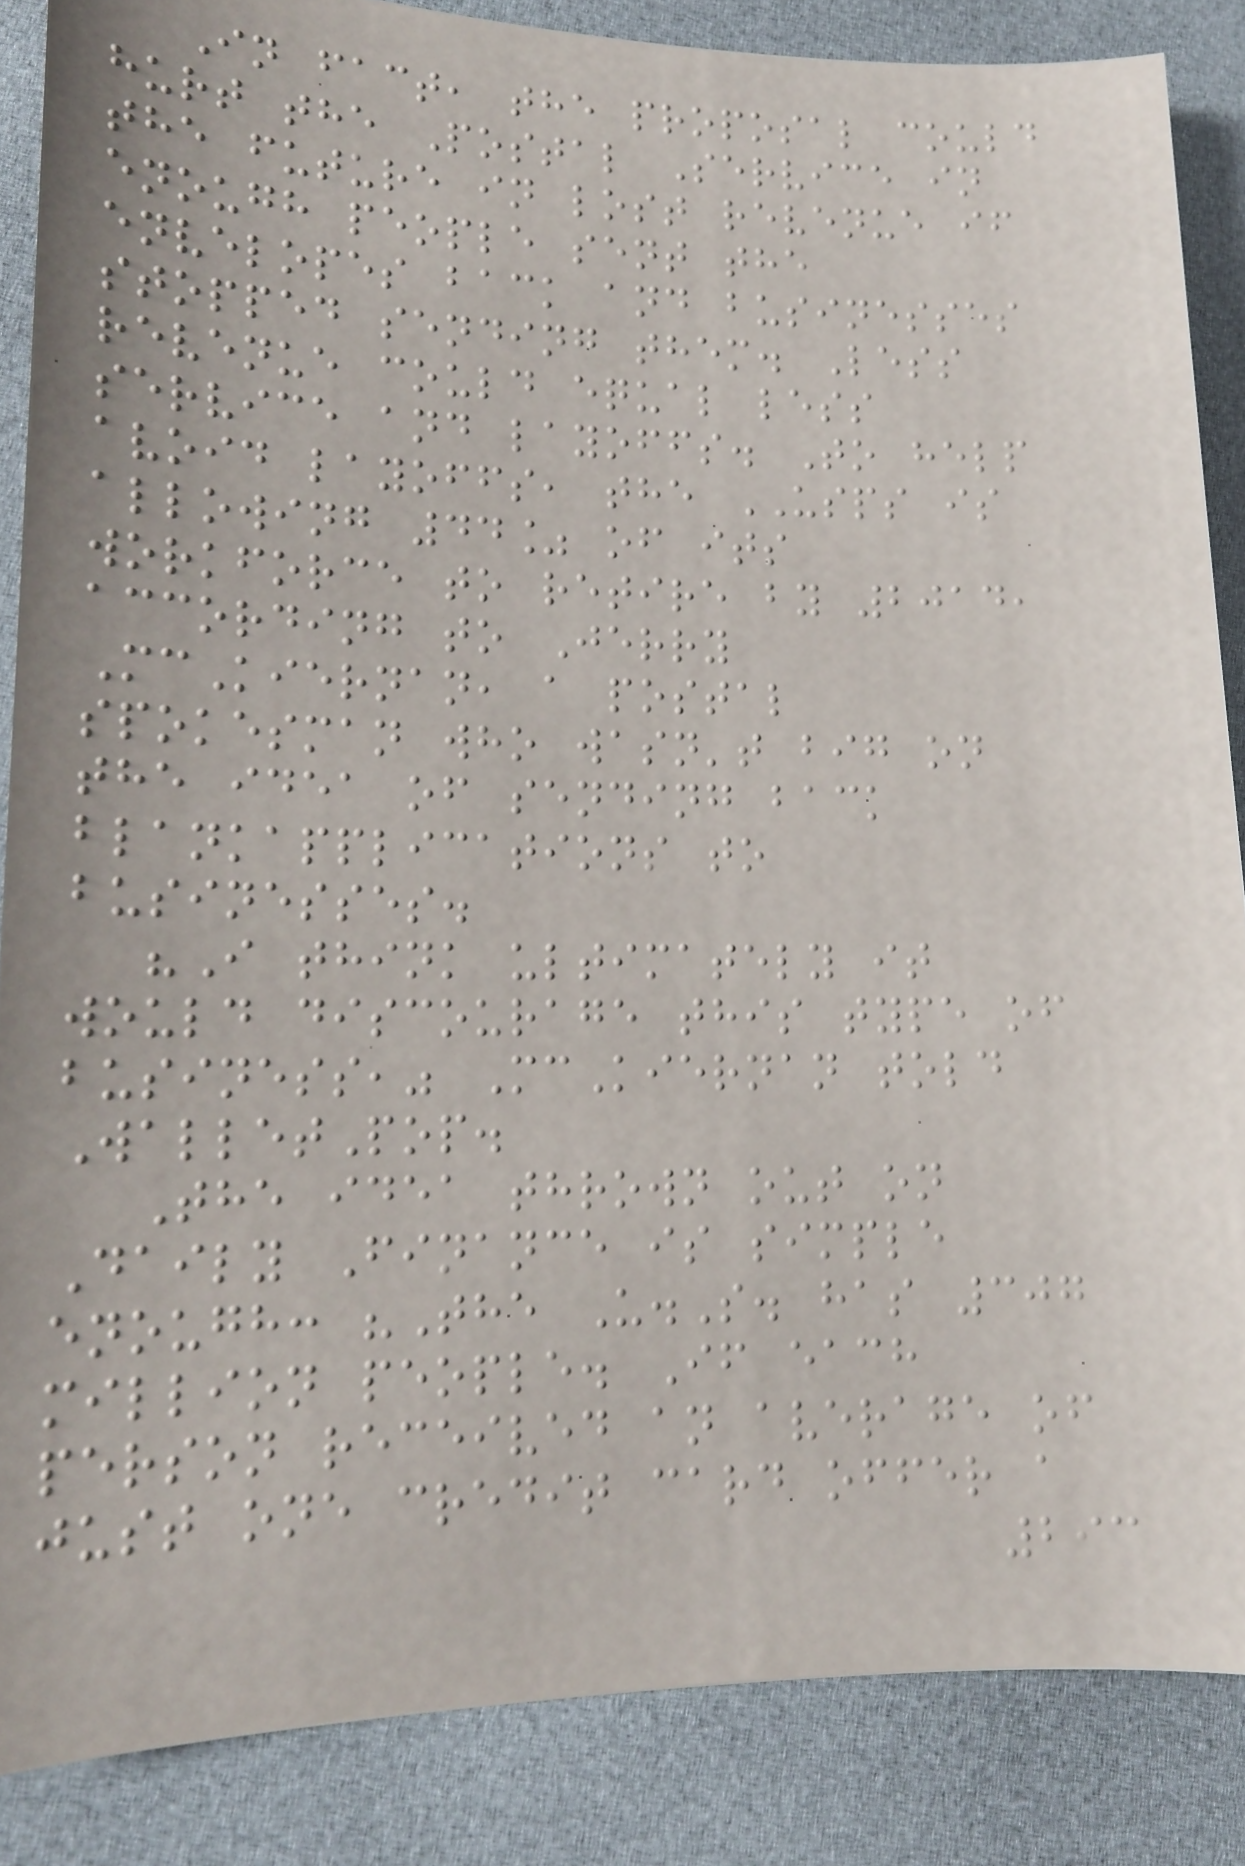In fact, the proposal could
hurt the Postal Service in
the future in lost revenue if
enough people sent the
envelopes back and businesses
stopped sending them. Less
revenue could equal less
service and layoffs. To help
avoid layoffs, the USPS is
allowing 44% of its
workforce to retire by 2014,
according to Jerry
McKiernan, a postal
spokesman who wasn't big on
the idea of sending back
blankapplications to
businesses.
"I think ultimately it
would discourage this type of
business," McKiernan told
WalletPop.
The idea thrown out on
Daily Finance is simple
enough: "The U.S. has 307
million people. If each
person received an average of
just one credit card offer a
293
